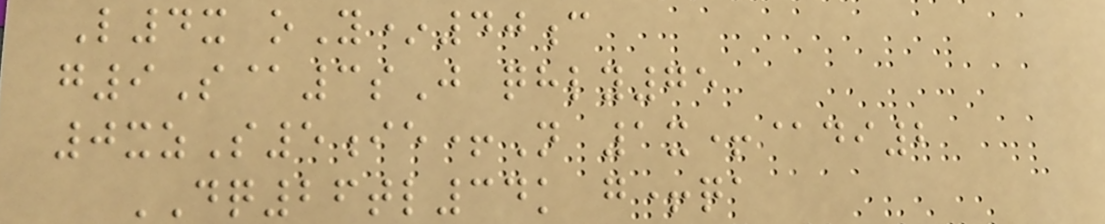L4x oY*40c
g9S@3sJ qhly75
0xzS5ie+N 1x+@di2
DQ26tl34k g+qa
